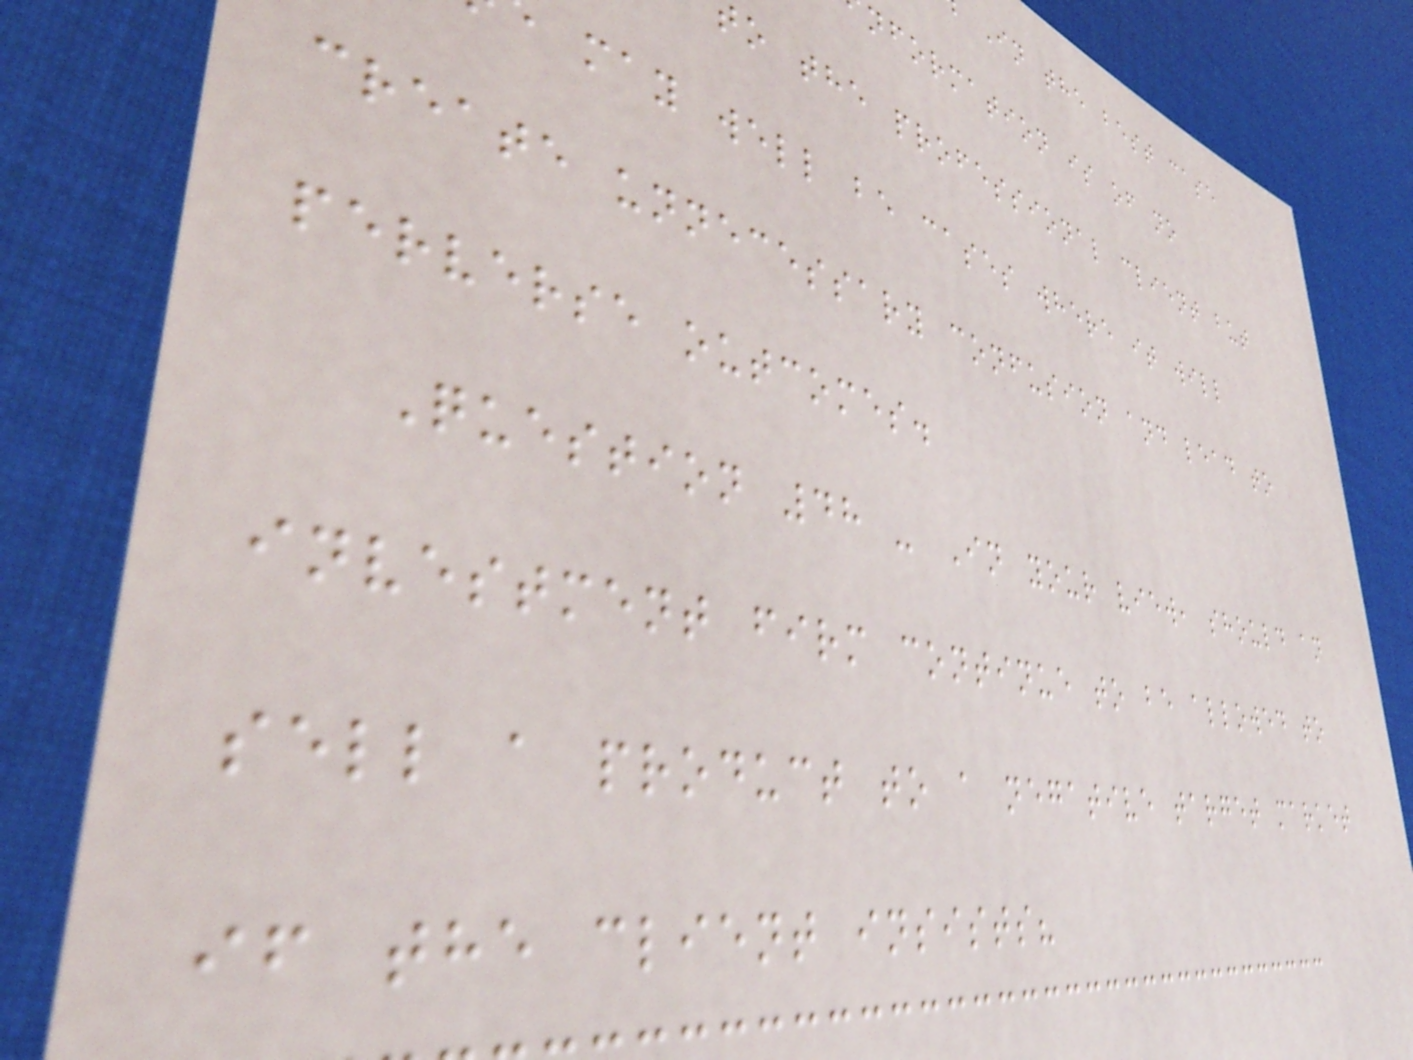In the best case
nformation is of no
o the professional client but
may well be cases where it will
create unnecessary confusion and lead to
perverse outcomes.
Question 48 - In your view, should an
investment firm continue to be allowed to
sell a product to a negative target market
if the client insists?
